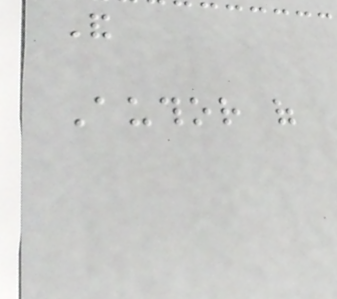And
Author of
